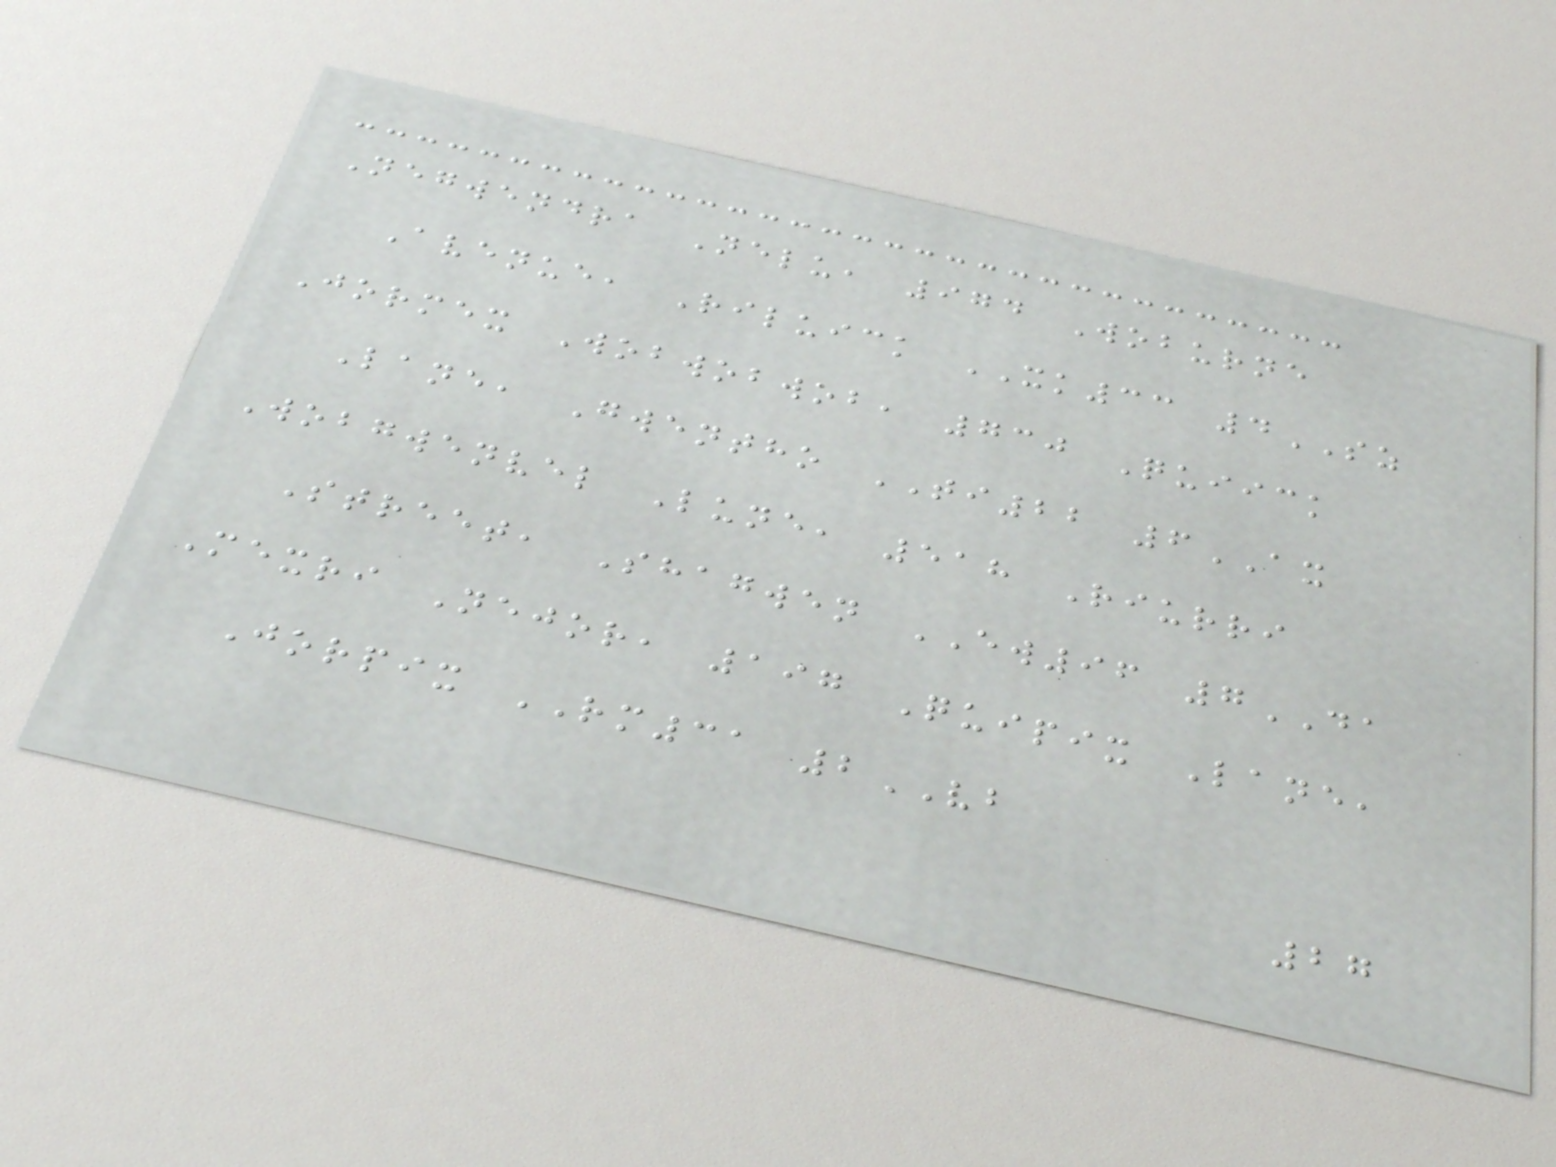Negwendra Nelu, 974 Woburne
Avenue, Riluick XK33 4SZ
Jormex Wobwobwob, 730 Quiick
Lane, Gwentho TI22 6AX
Wobgwenvel Lune, 518 Riurri
Street, Shagwen EW96 7DA
Mexri Nejor, 197 Quipix Lane,
Jorpix RM31 2VB
27
